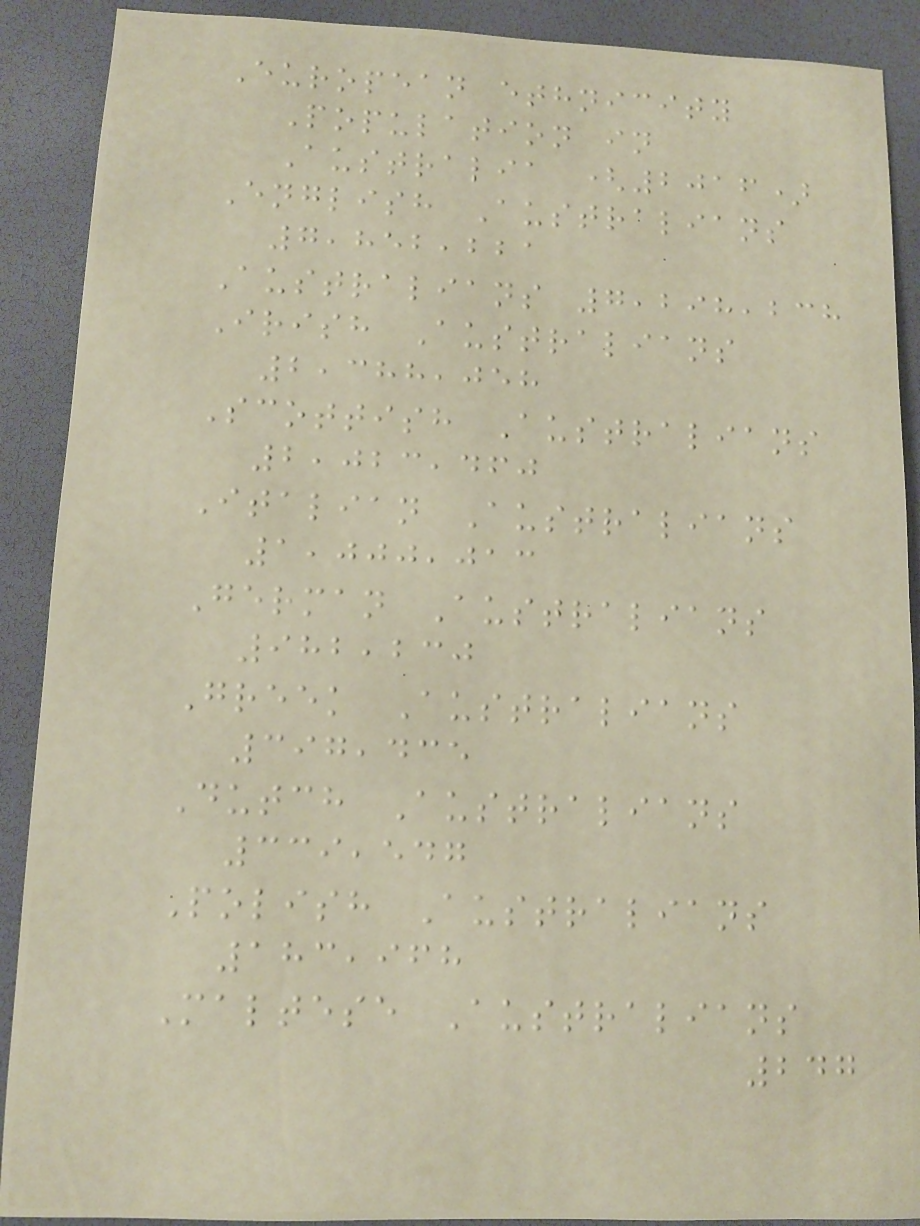European ethnicity
Population in
Australia (2016)
English Australians
7,852,221
Australians 7,298,238
Irish Australians
2,388,058
Scottish Australians
2,023,460
Italian Australians
1,000,013
German Australians
982,230
Greek Australians
397,435
Dutch Australians
339,547
Polish Australians
183,968
Maltese Australians
247
